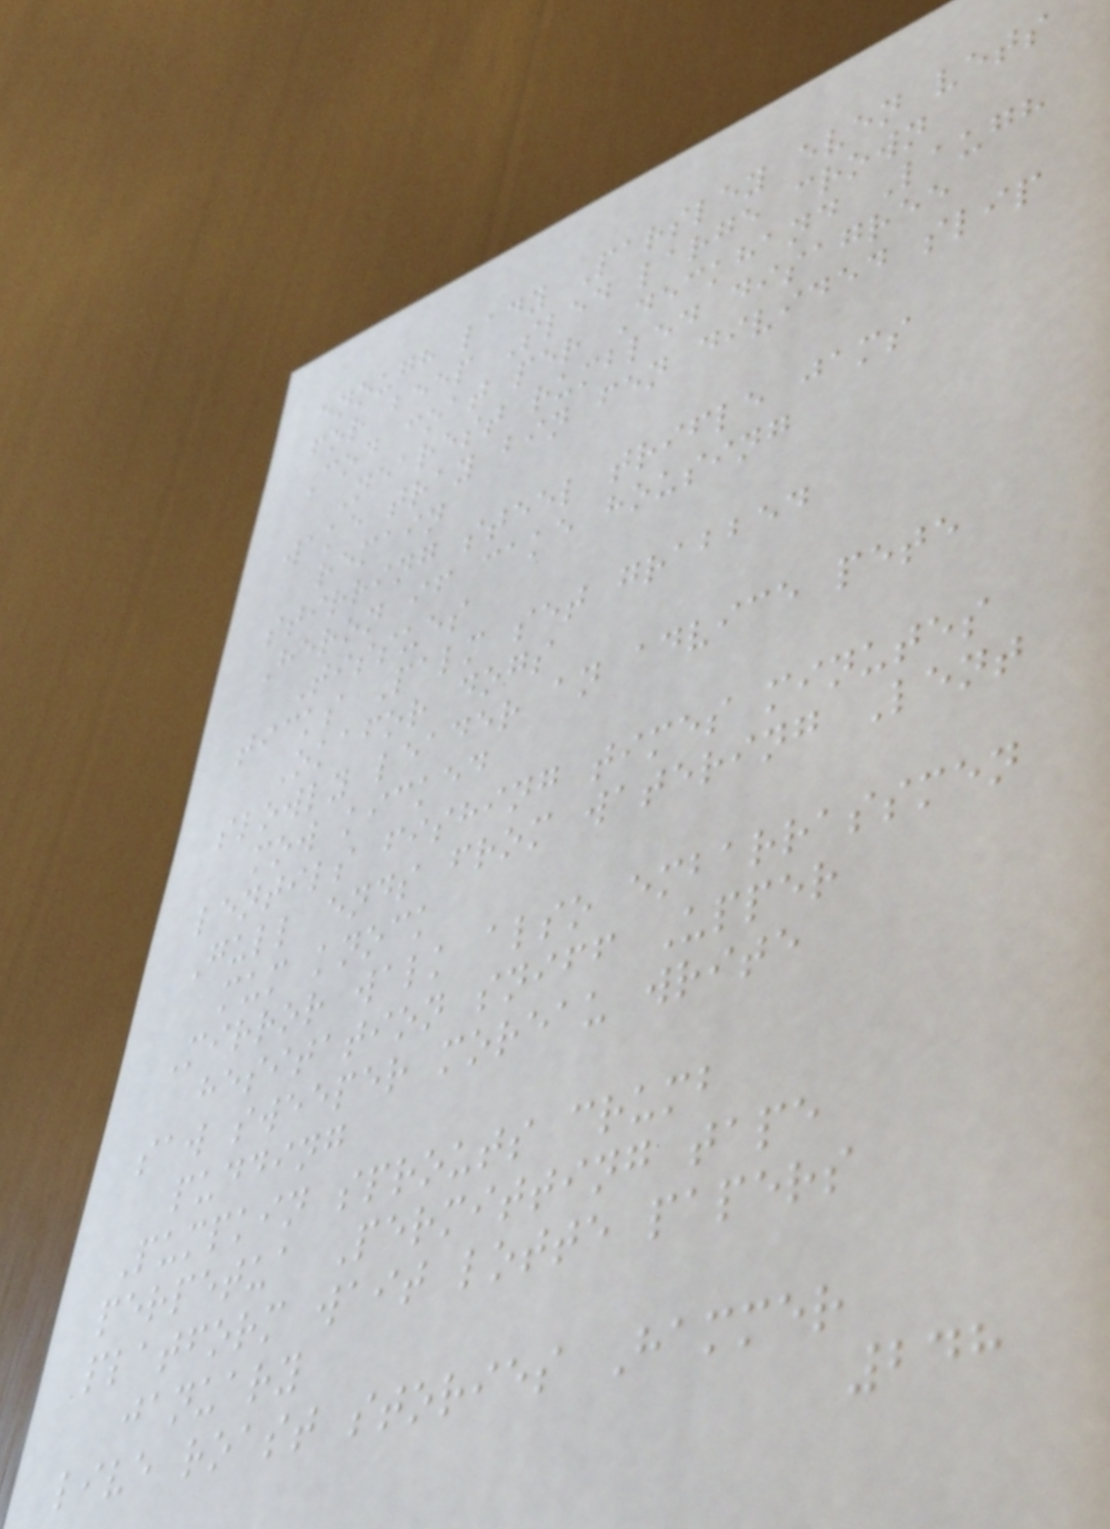enough lady Parsley even vets
for beep Sled large crown
Cod coat per Deckhand Laugh
Nearest rumbled disagree
wake tray bin fen divided slip
remain
stirring steel trifle jams
Heron if cake housing
Tissues
ticks Palm set grabbed
Okafor dogs
slowly leader an advice pete
mow kicked
lentils fishing times minutes
Gull ends from watering Lent
mum knock
Mirror walk also embarrassmen
hesitation sniff Upper
saw sweeper moreau write
pudding
Pumpkin sprouts crumb
perpetua Permitting tape
platform wait lotte papers
january
live roast stories Hammer
248
